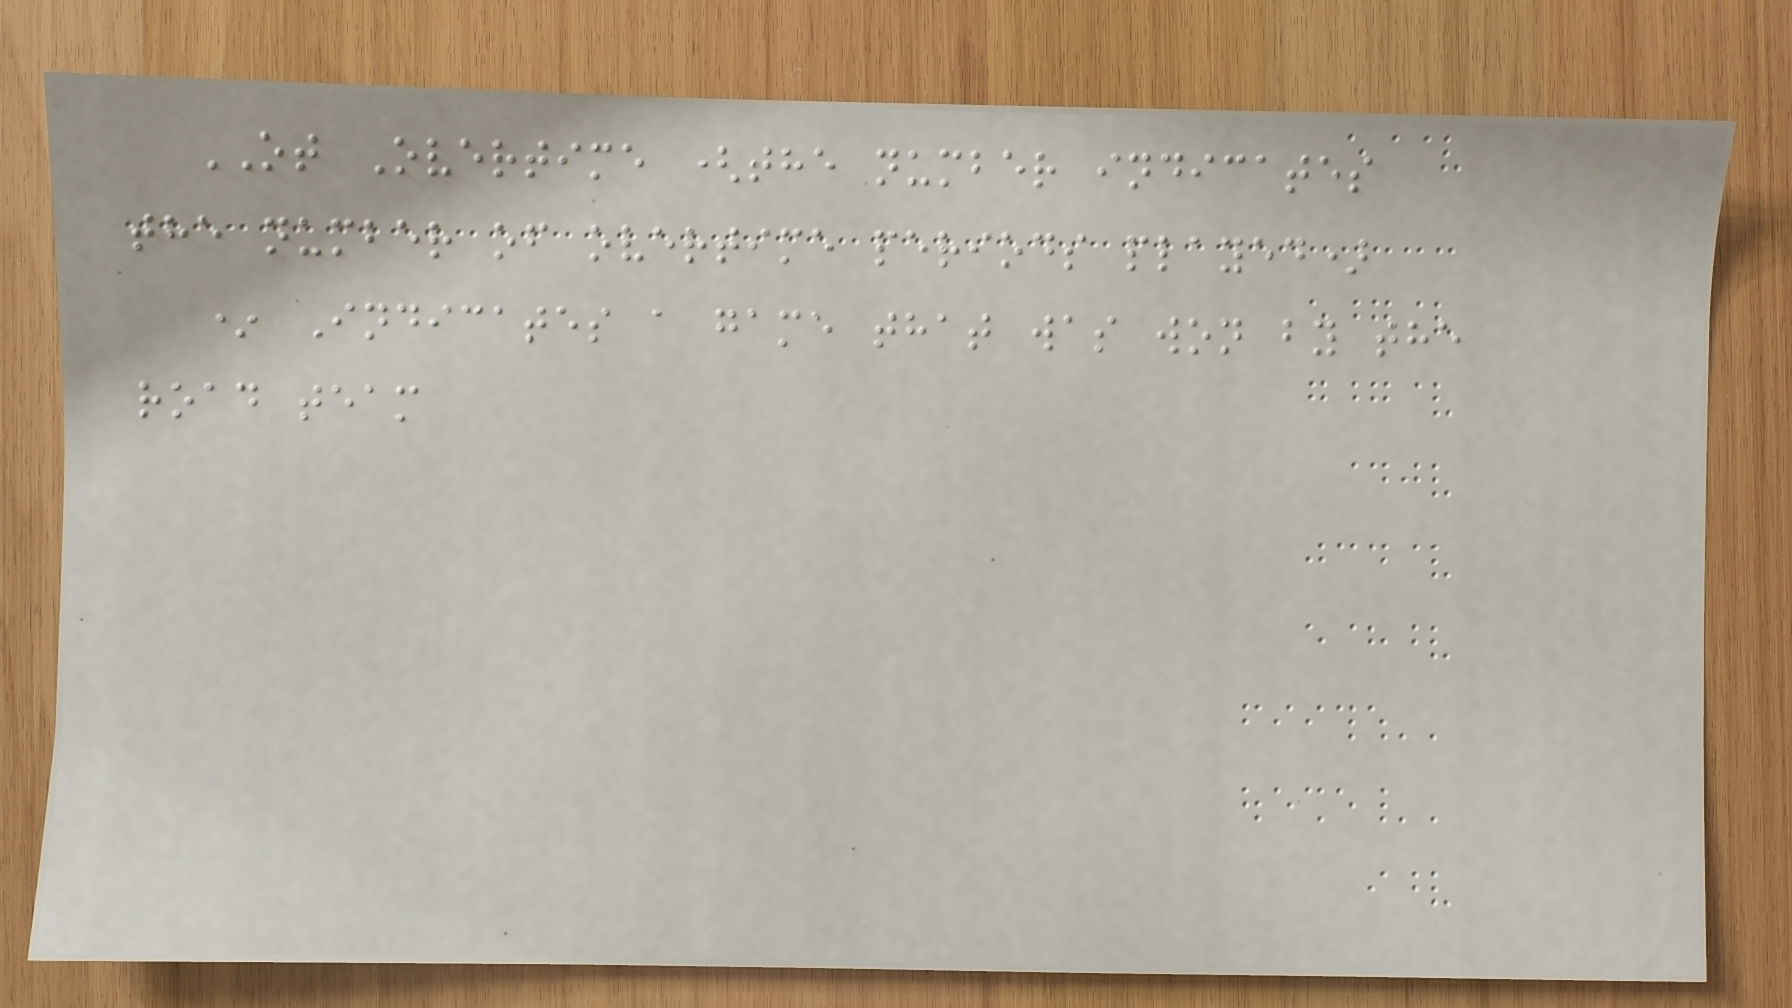OT Overtime (the number indicates
the number of overtime periods played)
* Indicates a game that was won by the
road team
